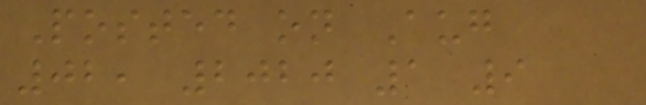Posted on Aug
02, 2020 1 9
